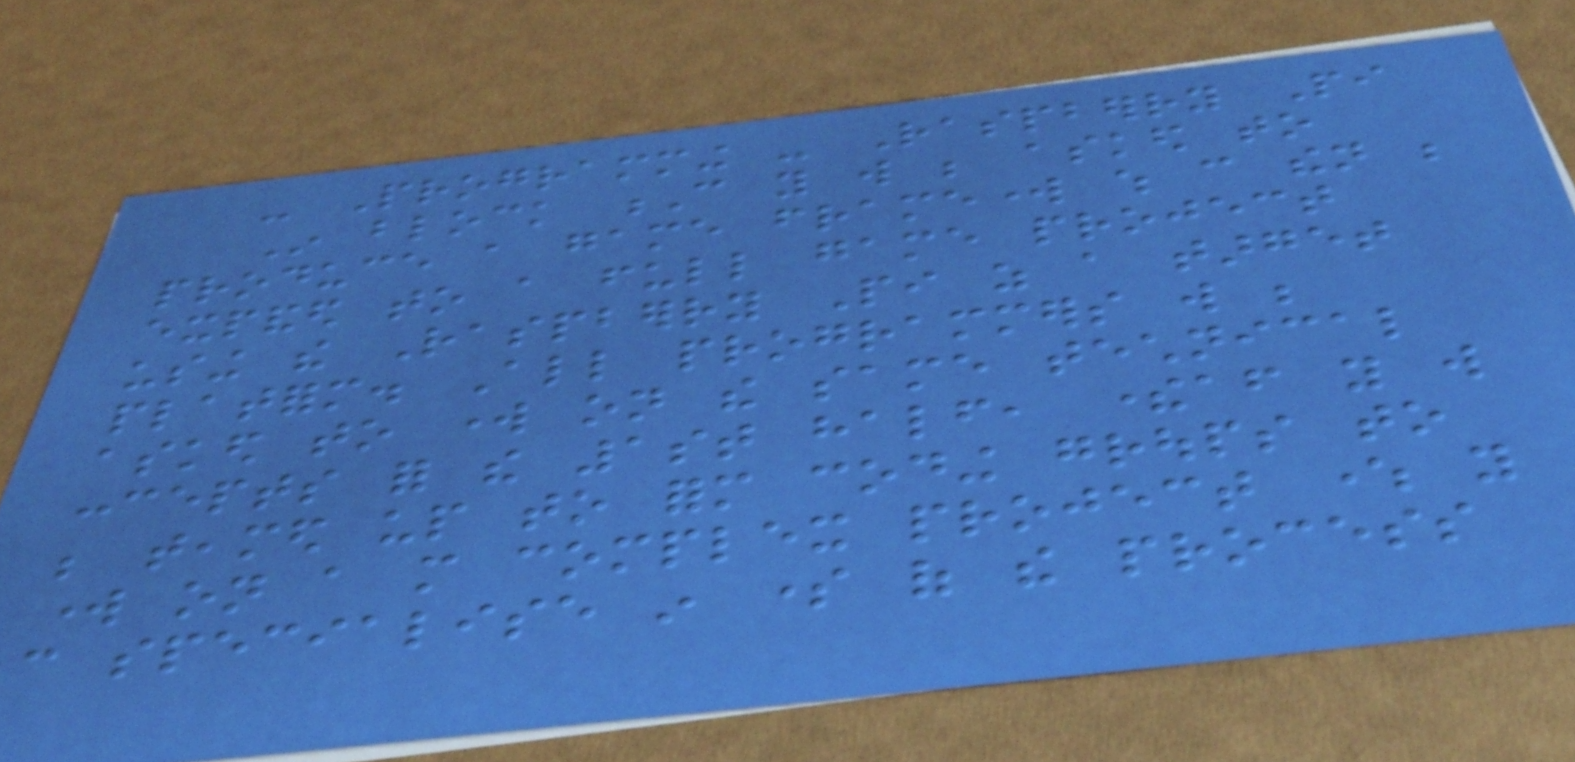- Programming - Raspberry Pi
In block C you will be asked to
produce a game framework which can then be
expanded to a full game project
using the Raspberry Pi as a target
platform. All programmers will be
asked to work on the same technical
concepts for the 1st half, thereafter you will
be teamed up to form coding groups to
work on a more complex project where you
can specialise in some of the process
